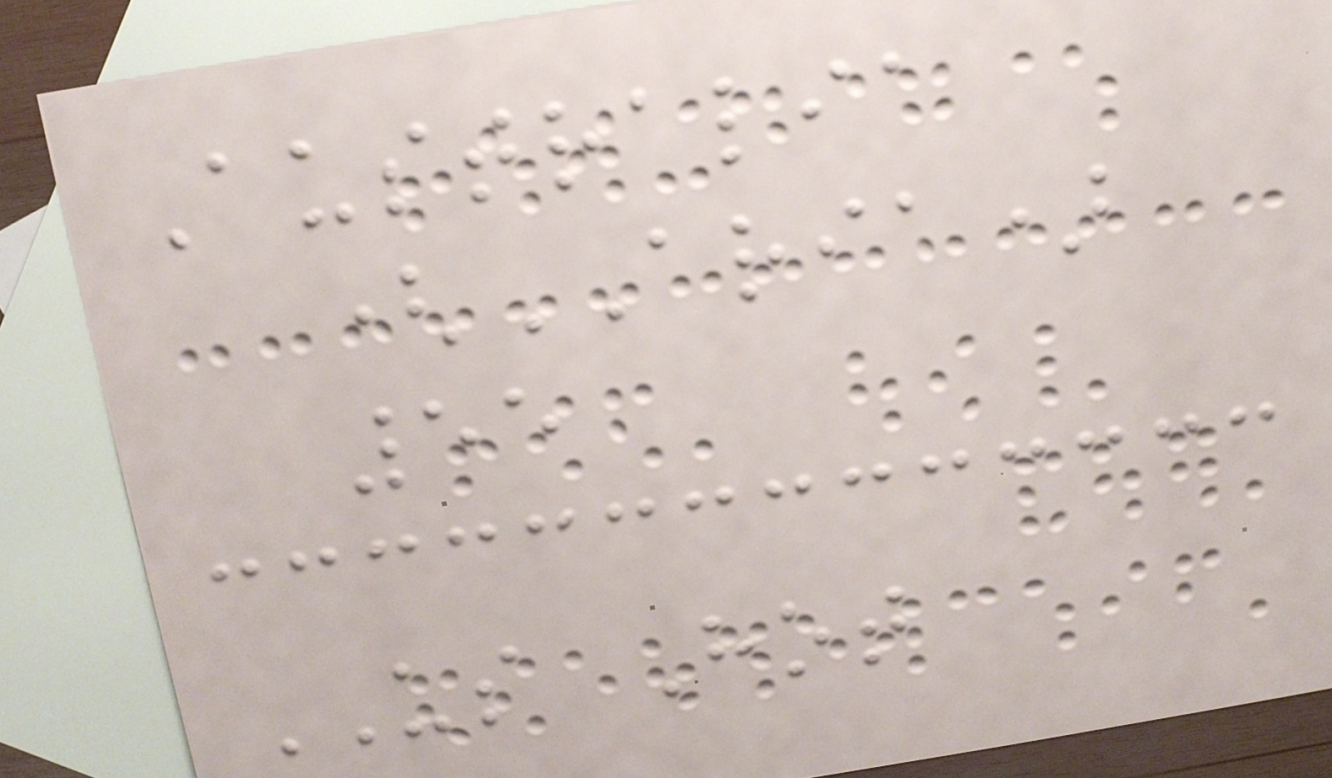Australia
(ARIA)
55
US Hot
